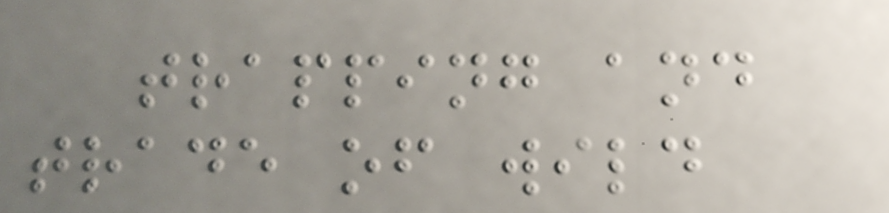trapping and
trade of wild
